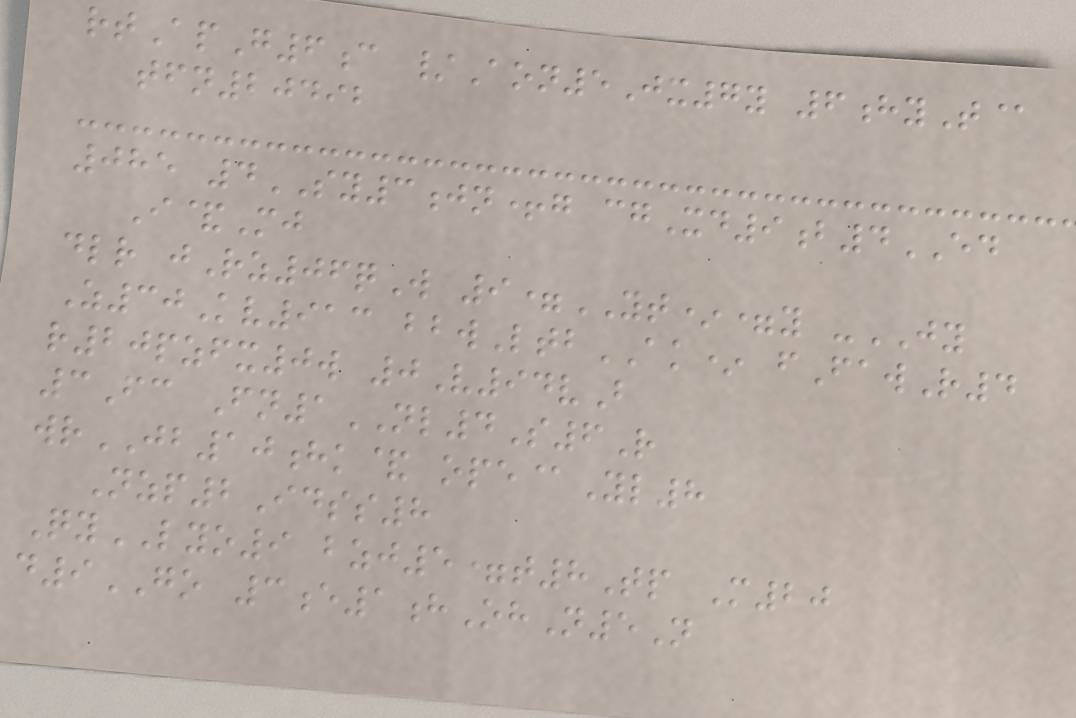rtApG6c /Aon5Jx7y 6hyT@
tfn20492
085 4SY3jn+g cgXd9b4ED
I&Mj
dlr jRz06qW 9=YT*=y -JY
Z30Kv913 bbwLtbAK* fFawR4
r20pzfx0w 0V94vB
3Fc Fn1NL4S6R
wrJB10hk& ope@Yl8
Nzp2Idss8
QyLYO9 bzj5=t8Tp M20
d9GO 3e1hOhN5N
